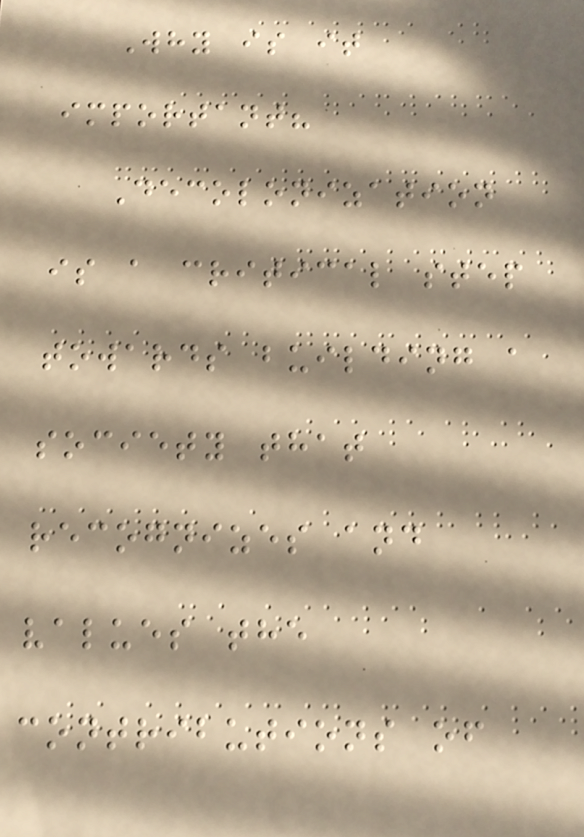Why is it
important?
Decolonization
is a critical step
towards building a
society that
recognizes and
values the
contributions of
